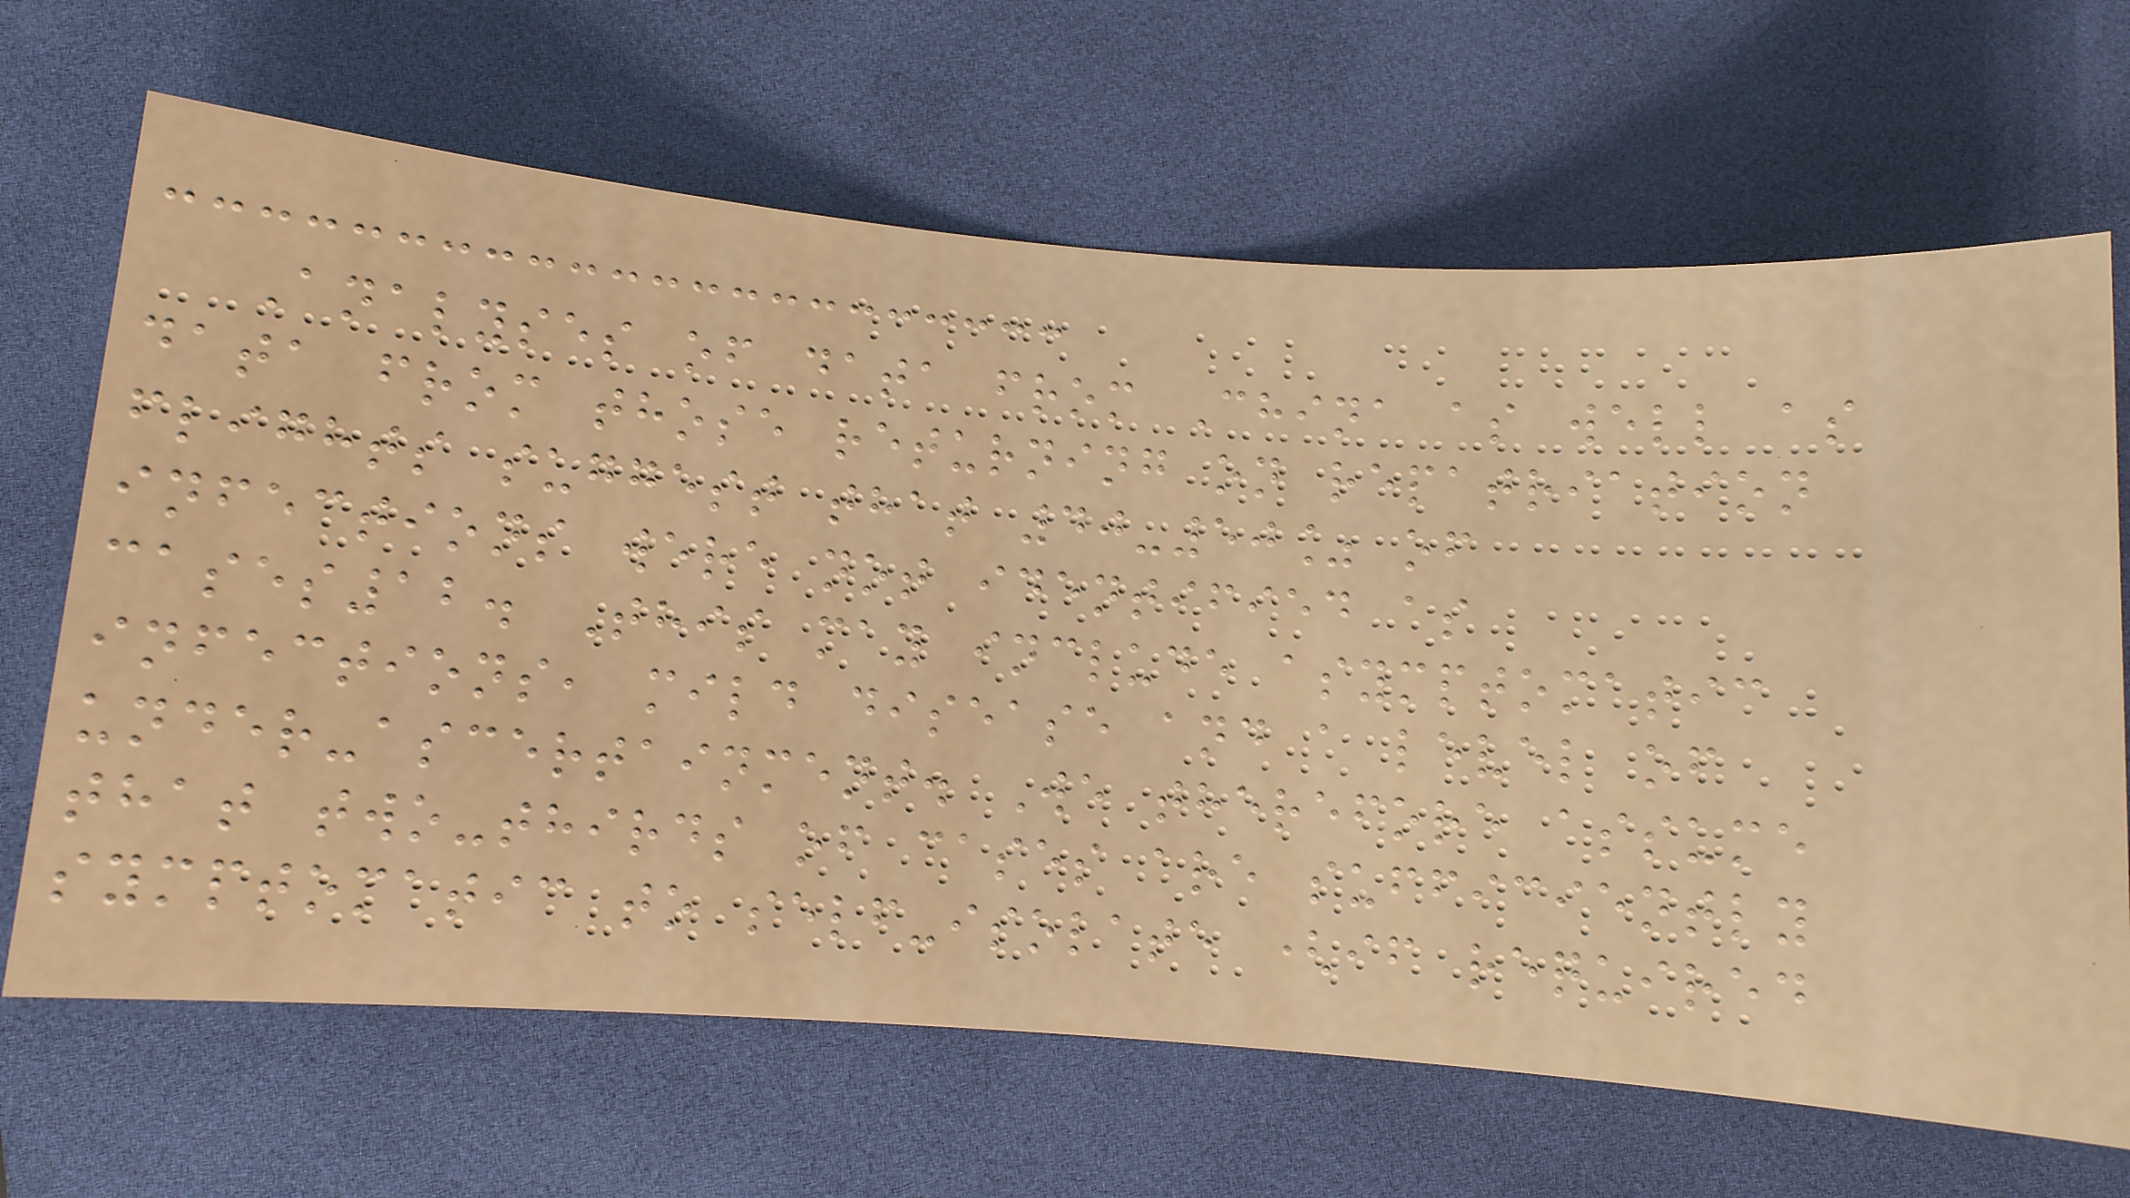Analyses of data from China as well as
data from those returning on repatriation
flights suggest that 40-50% of
infections were not identified as
cases12. This may include asymptomatic
infections, mild disease and a level of
under-ascertainment. We therefore assume
that two-thirds of cases are sufficiently
symptomatic to self-isolate (if required
